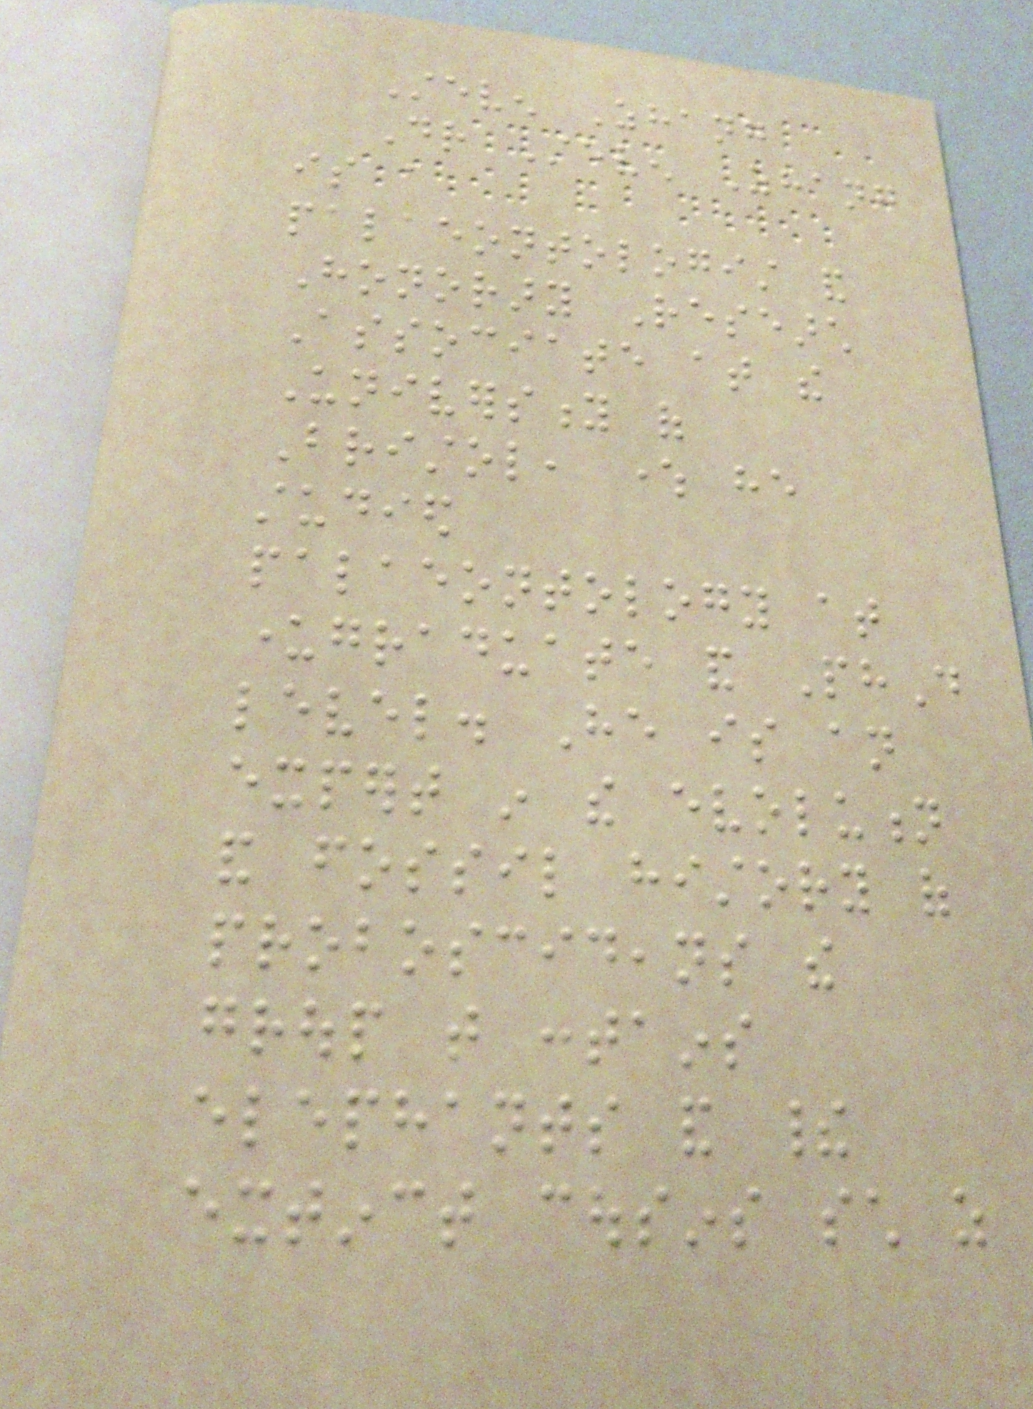Steven Zhang
Dr Steven Zhang
is a
palaeontologist and
Honorary Research
Associate at the
University of
Bristol, where he
studied
palaeontology at
undergraduate and PhD
level. He is an
expert in the evolution
and fossil history of
proboscideans the
group that contains
elephants and their
extinct cousins such as
